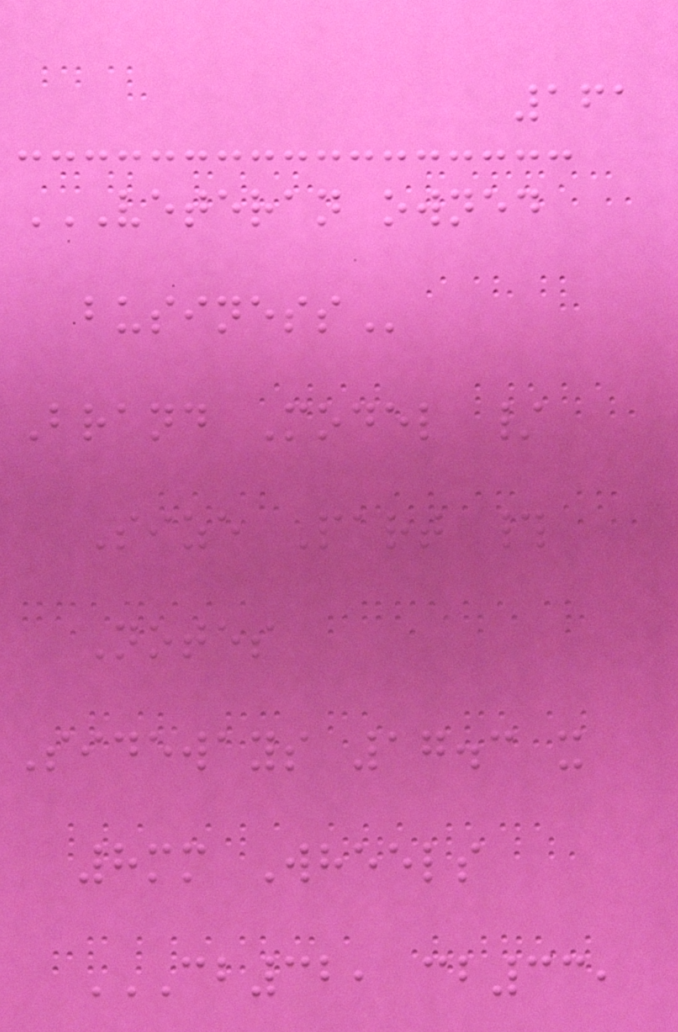161
VETERAN OWNED
BUSINESS
Brand Model /
Size Part #
Notes
Sideways 17.3 x
8mm Wheels
CB32, CB33,
